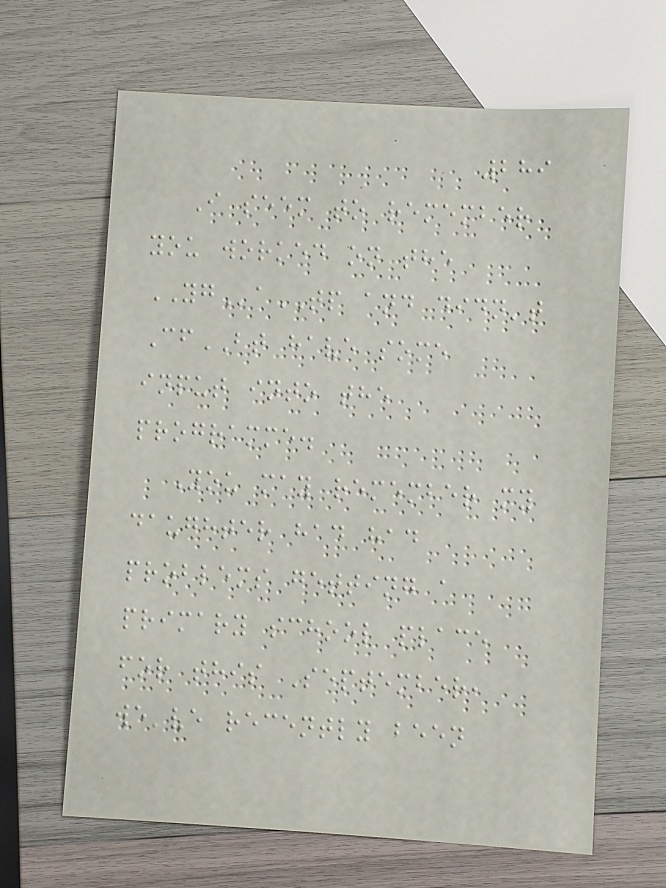289
I seem to remember
you worked on the
YGaTP and didn't
CfBT have some
input into the
programme.
You may remember my
daughter had had
problems getting a
primary school place
for this September,
we've recently been
